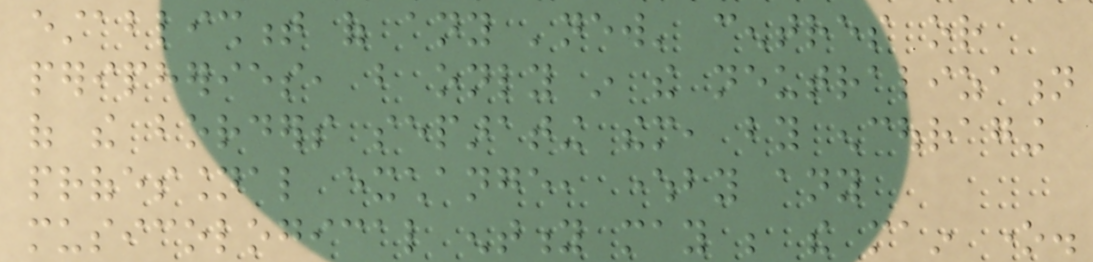establishment of any 'new' centres or
peripheries, but only in the neutralization
of the borders separating them, by encouraging
professional exchange, whereby any
musicological entity may be the main one.
